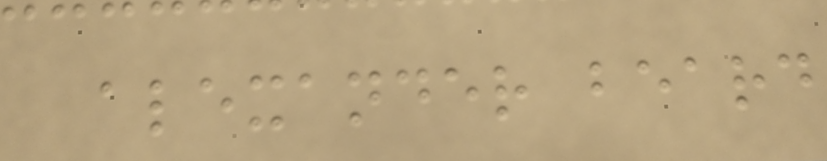alexander beard
